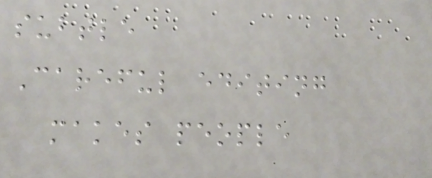subtle
Careful editing
makes people
